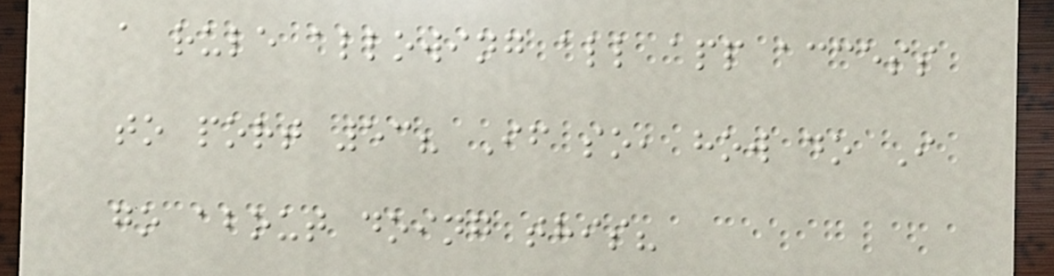a rule allowing all app access
to port 53? If so, how do I
go about doing this?
